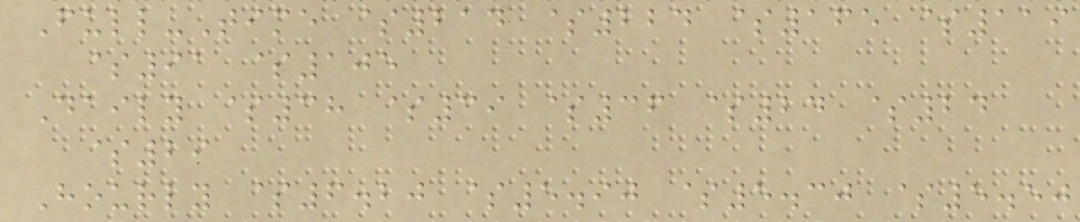Full-Time $214 $224 $165 $119
$91 $105
Daily $38 $39 $36 $24 $24
$29
Hourly $6.20 $5.90 $5.30 $5.50
